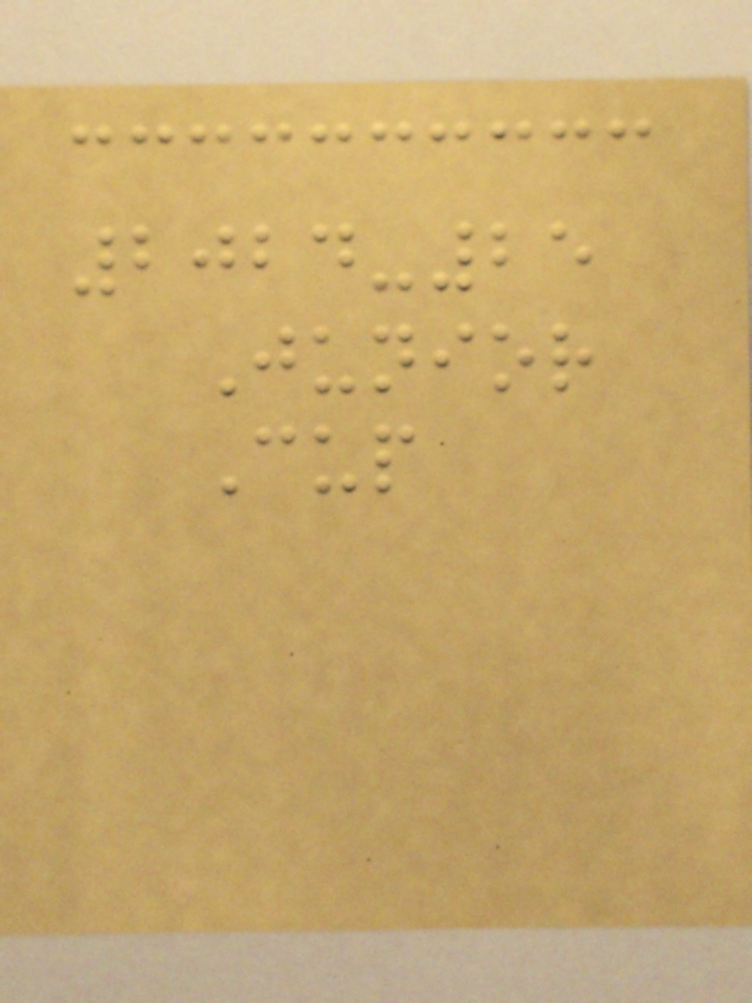2024-25
Junior
Cup
